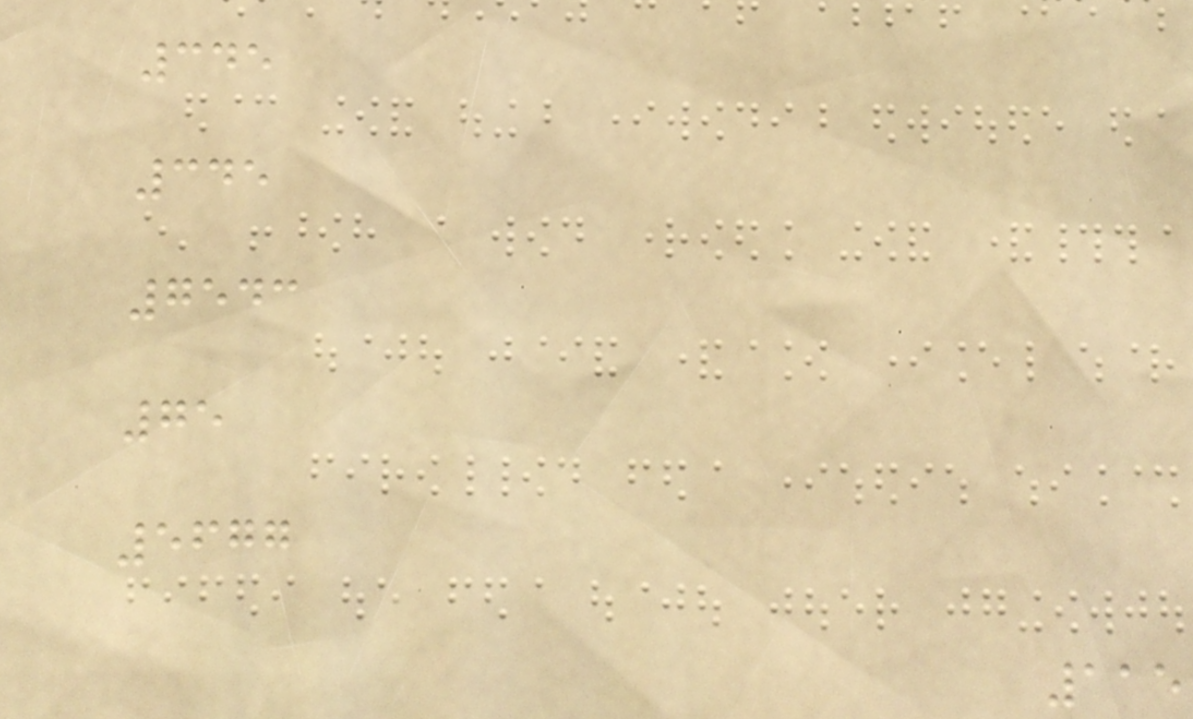345
345
7543
75
5677
115
